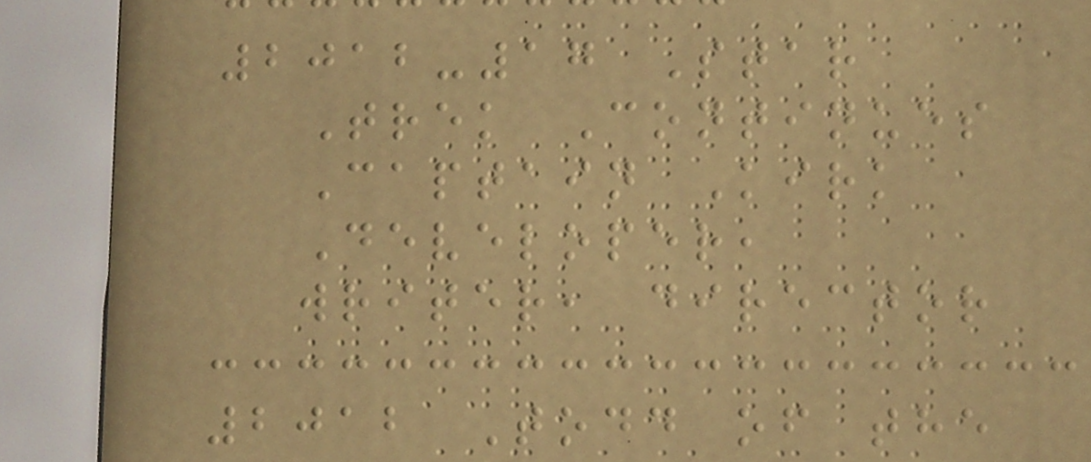2012-17 Star
Trek Continues
Captain Kirk
Developer,
writer, director
2012 Todd of the
